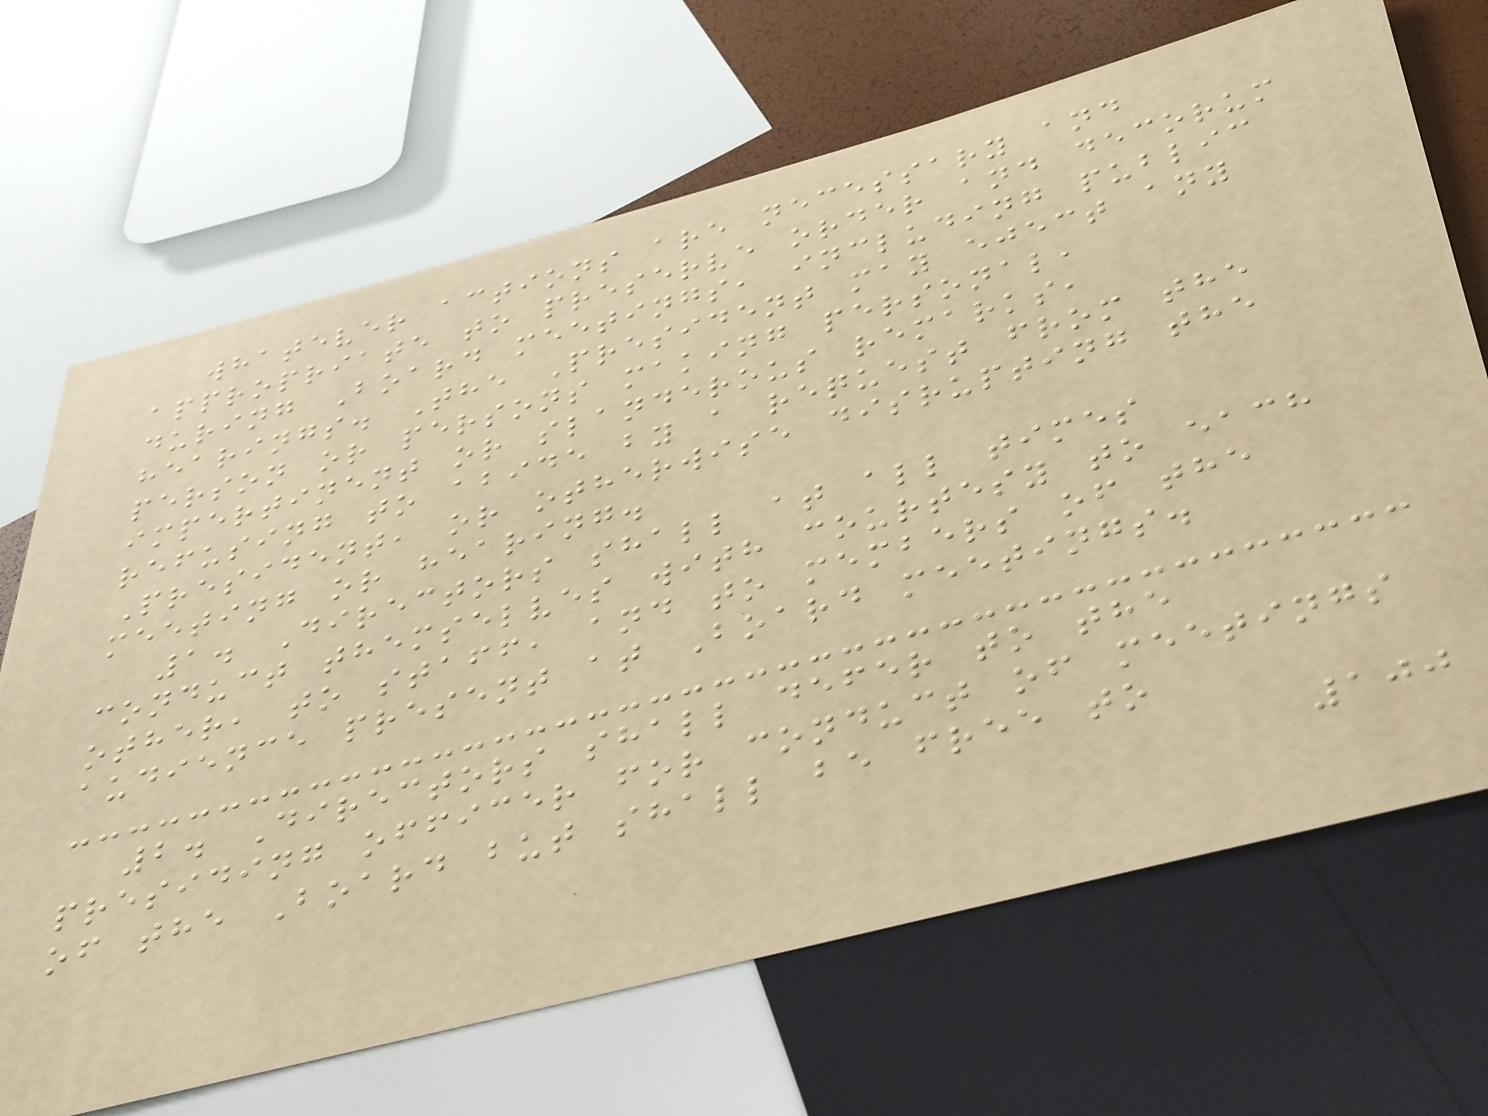whatever actions are necessary and
appropriate to preserve order and decorum
during Board meetings, including public
hearings. The President may eject any
person or persons making personal,
impertinent or slanderous remarks,
refusing to abide by a request from the
President, or otherwise disrupting the
meeting or hearing.
1. Directors shall at all times
conduct themselves with courtesy to each
other, to staff, and to members of the
audience present at Board meetings.
2. Directors shall defer to the
presiding officer for conduct of meetings
of the Board but shall be free to
100
